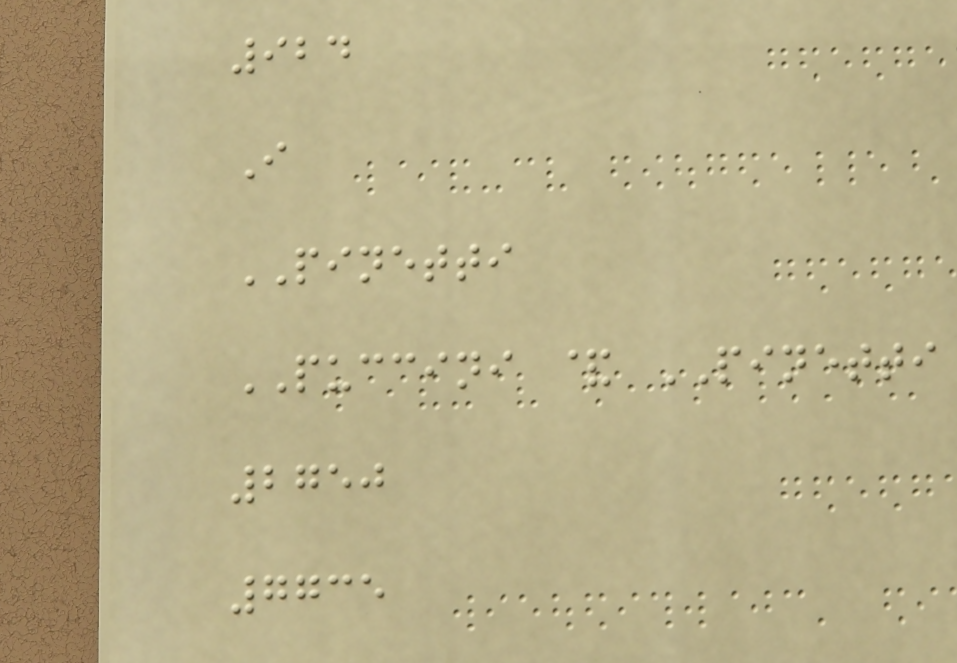924
I
PINETTI
PUCCINI & PINETTI
2750
7735
